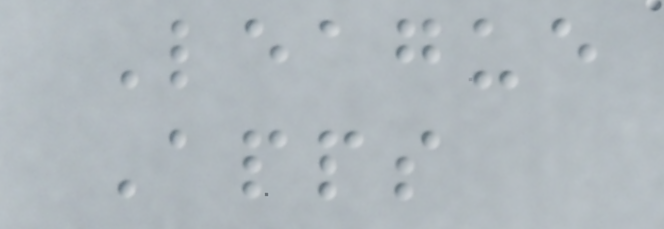League
Apps
